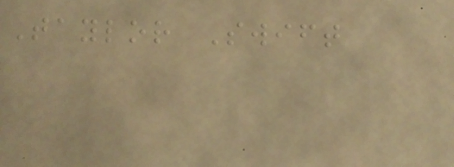Taylor Swift
